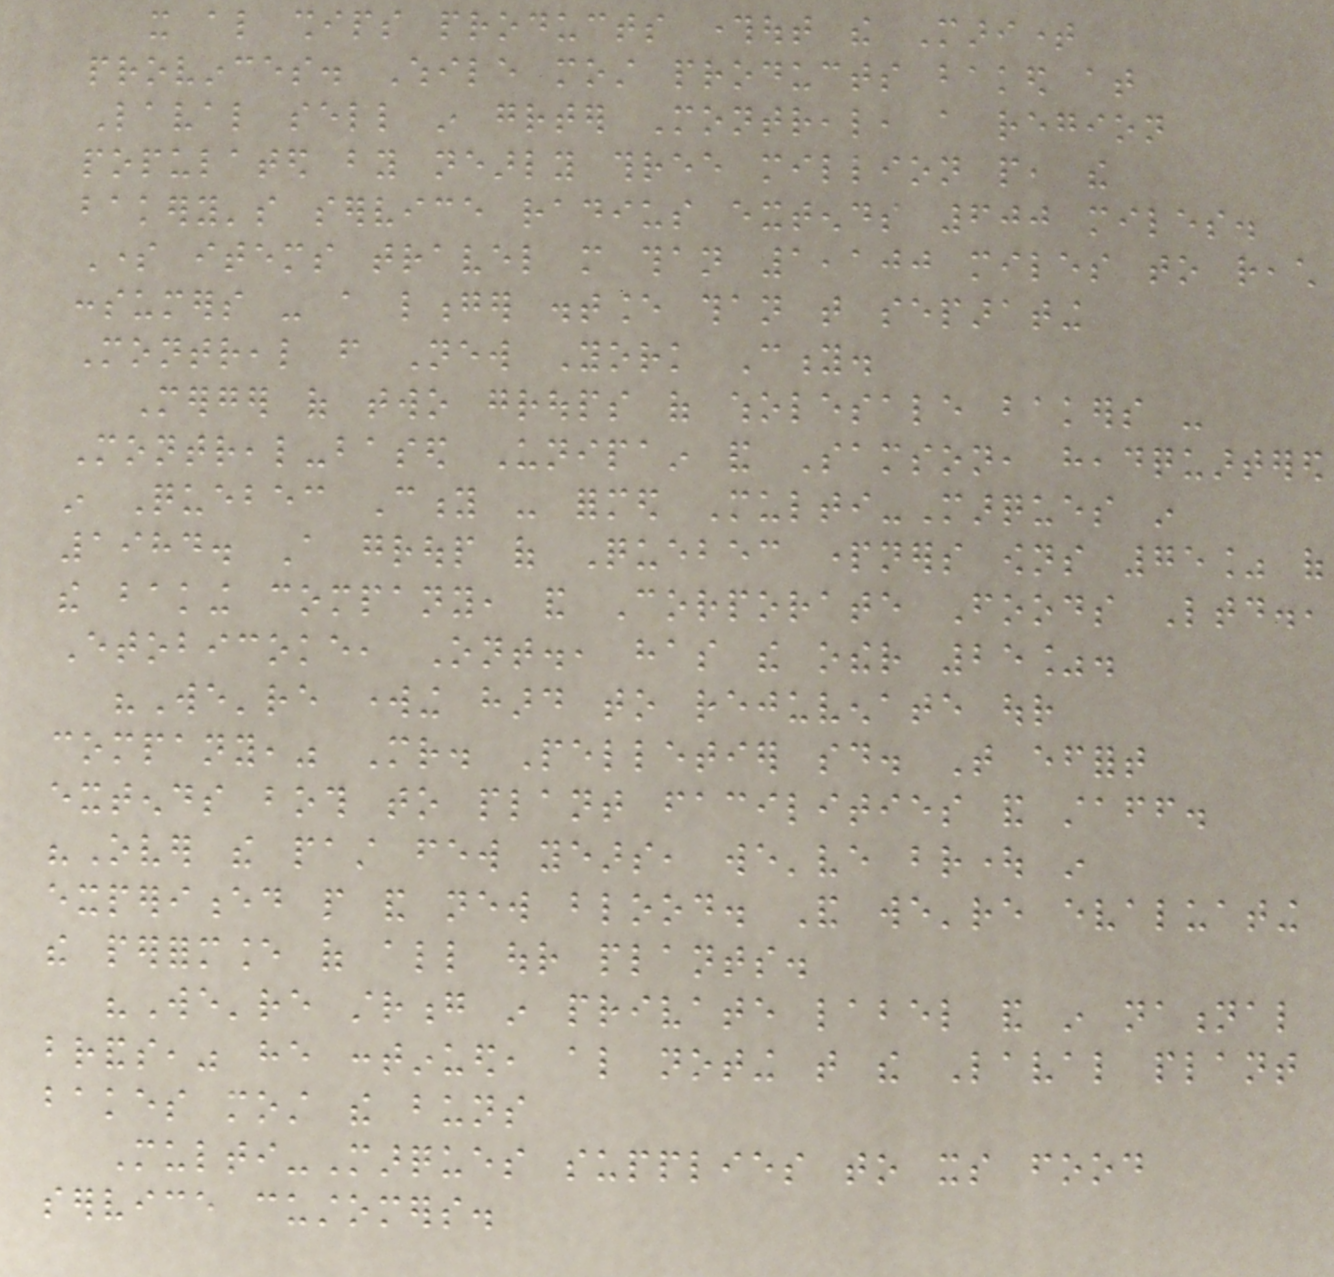it also ships products throughout the Maritime
provinces. While most products baked at
Laval sell in greater Montreal, a region
populated by nearly three million people, the
bakery's service radius extends 600 miles.
Some items travel more than 1,100 miles to reach
consumers - a longer distance than that separating
Montreal from New York City.
Merger of two groups of wholesale bakers -
Montreal-based Unipain and Samson, headquartered
in Quebec City - formed Multi-Marques in
1984. A group of Quebec partners owns 75% of
the baking company, and Corporate Foods Ltd.,
Etobicoke, Ont., has the other 25%.
"We're working hard to rejuvenate our
company," Mr. Pelletier said. That effort
extends both to plant facilities and staff.
"Over the past few years, we've brought in
experienced people and new blood. And we're evaluating
the performance of all our plants.
"We're strong in private label and in national
brands," he continued, also noting that the Laval plant
bakes most the buns
Multi-Marques supplies to its food
service customers.
